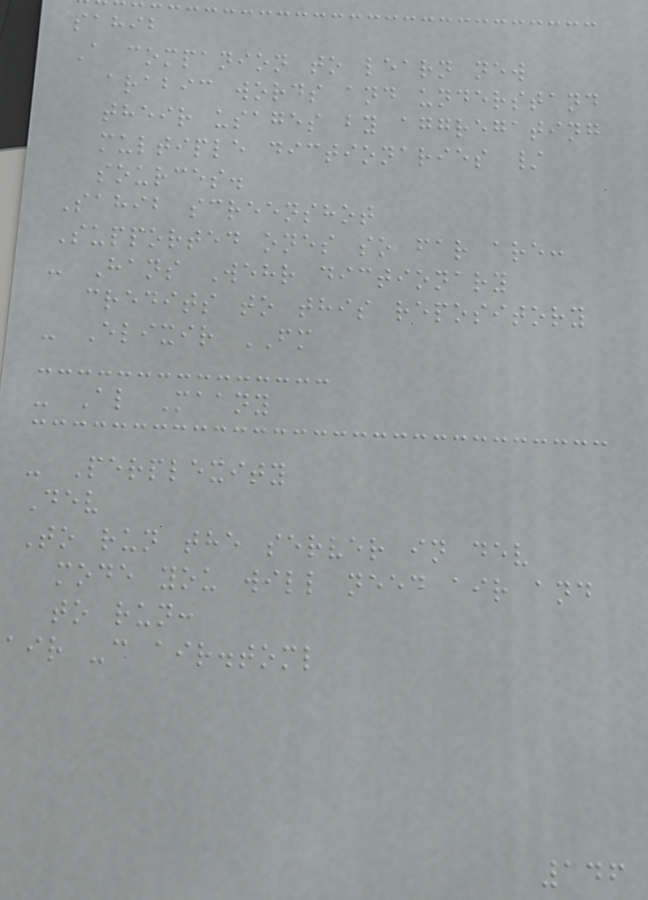sahib
A companion to learn new
arabic words and understand
their usages by aggregating
multiple dictionaries /
sources.
Sahib screenshot
Supported ones so far are:
- Hans Wehr dictionary
credits to this repository
- Elixir FM
- Al Maany
- Perplexity
Dev
To run the server in dev
mode you will need air and
to run:
air -c air.toml
146
